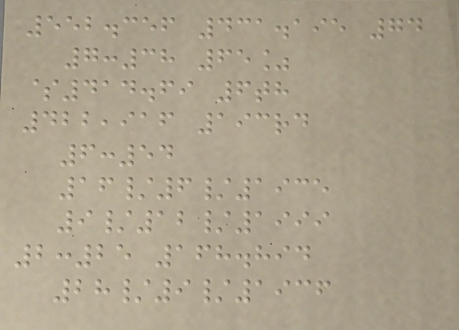552.356 431.195 74
7:38 65%
$414.69 6th
422,916 193rd
6:54
16/6/1935
9/12/1999
2:25 168.894
28/9/1936
